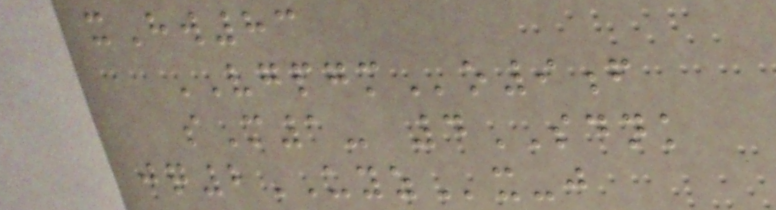xHw83
VGPGMo9f
sM1- 4SDNK
jq2UYZx-j
